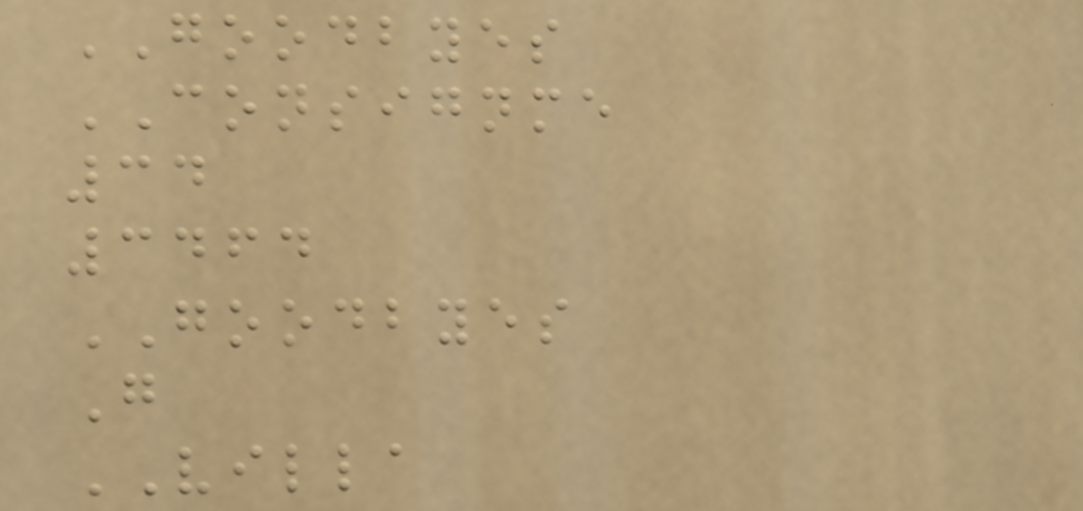GOODBYES
CONSIGNME
34
3464
GOODBYES
G
VILLA
